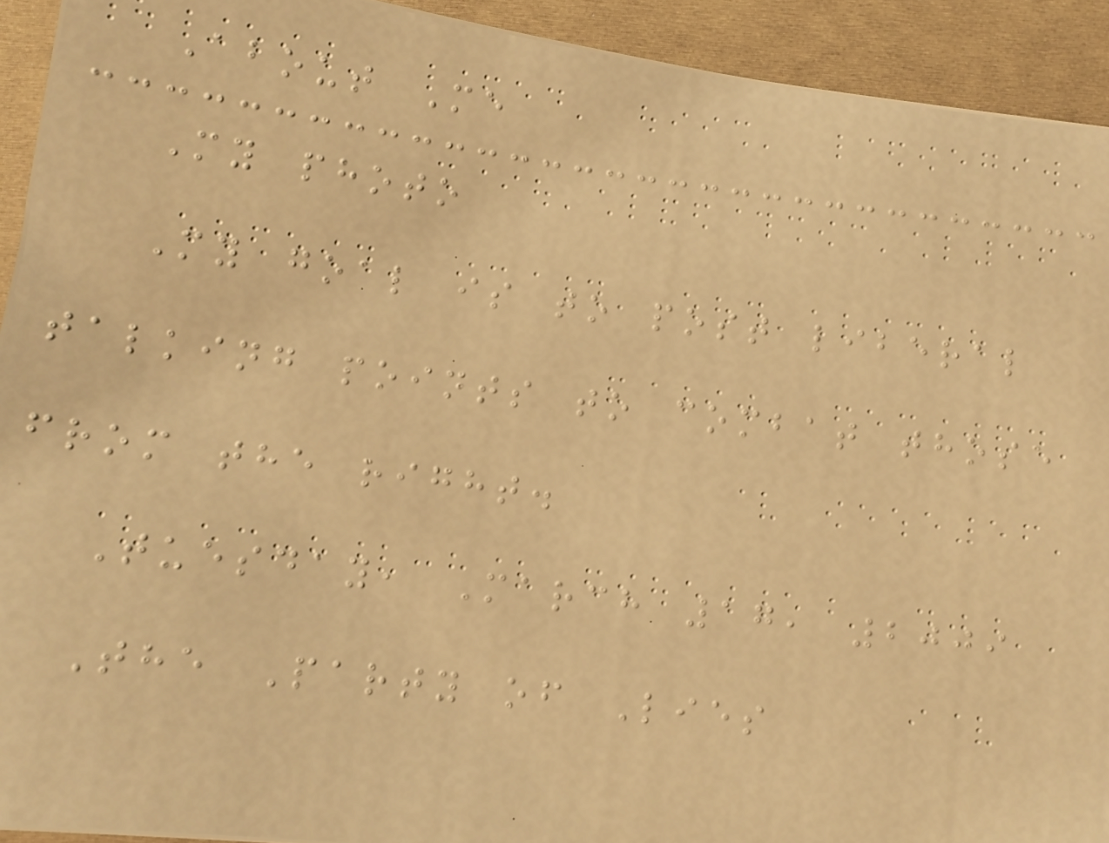About Me
My photo
My goal is to post liberal
talking points to combat those
from the right.
Tuesday, March 17, 2009
The Party of Lies
